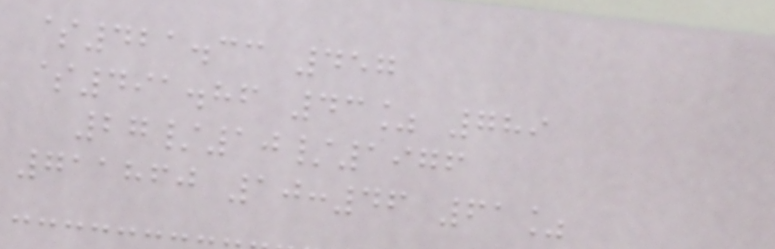$421.33 457
$491.86 43% 789
27/10/1976
711860 10:46 61%
